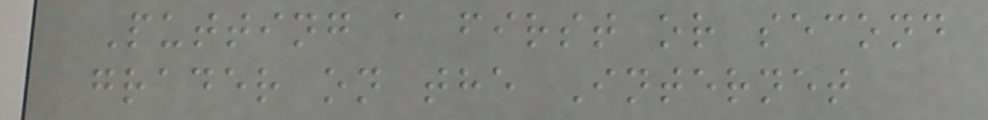Putting a first or second
grader on the Internet
